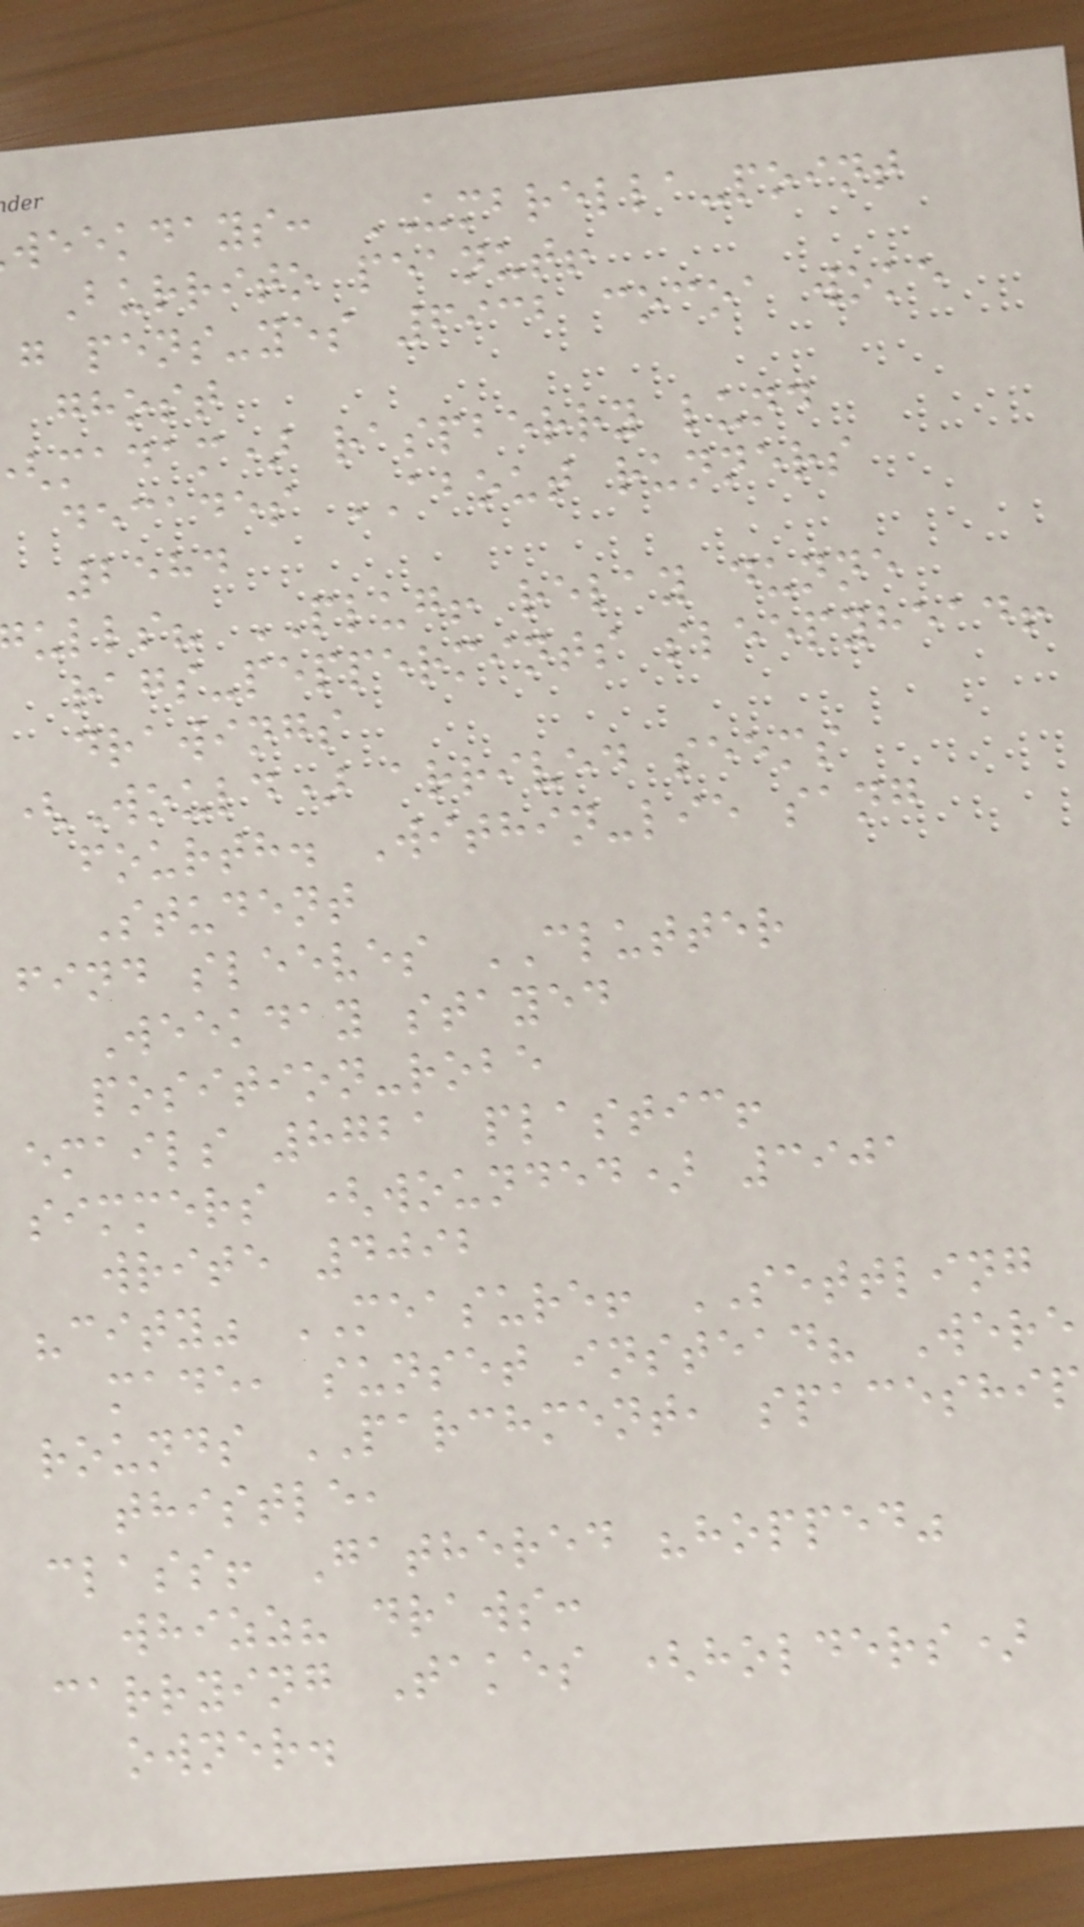weekdays: UMBRELLA-point
Burrito peanut!
g pens-yes 6932 cocoa woke
ghost
madam) raspberry lund
decades ABOUT runners
2584
ulls? PLUG! relay dunne
rags-peppermints sleepyhead!
drawings
(Would) arrived seems
fourth. Within-lie sang
Student
find sleeves CLUTTER
Weekday stayed
position-robe
emails 8721 plastic!
simmers (wounded) 3901
write 4092
"city" MEASURE! SETTLING
made, sunset instead? Were
rounds PARCHMENT, spaceship
thistle,
class! Gathered "hopped"
whizz? draws:
carrying Takes (holders)
owner.
